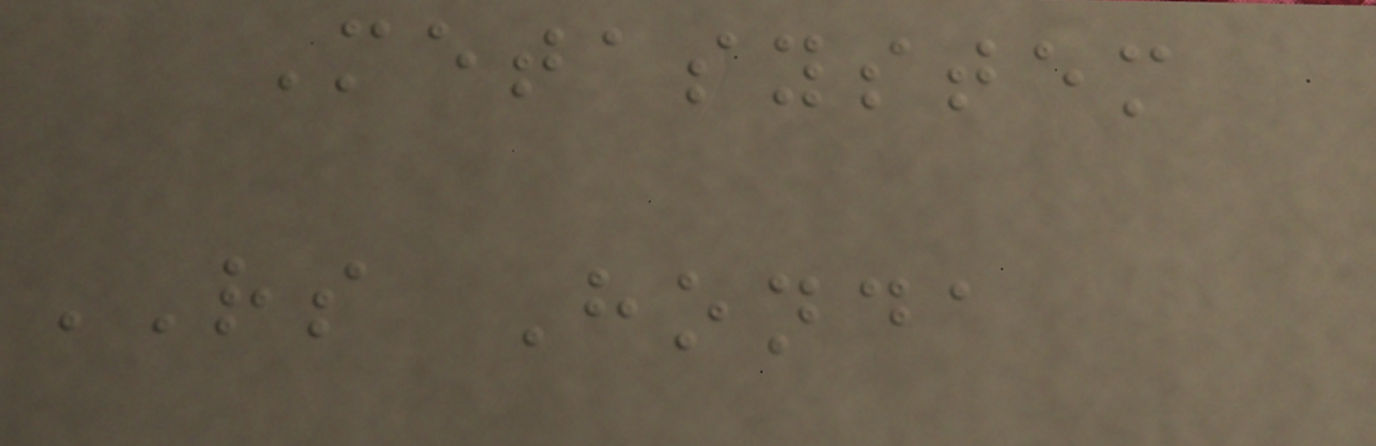Metasystem
RS Honda
